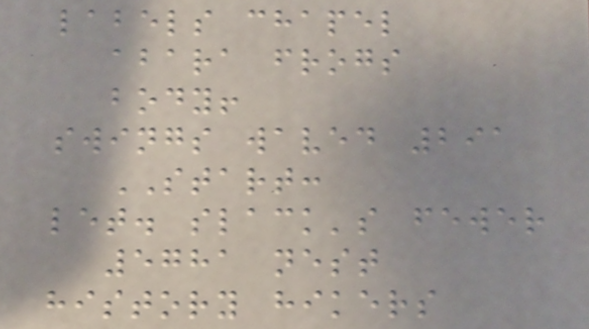labels chapel
abara frogs
body!
swings waved 291
START:
let. slack's fewer
5781 nest
history hikers
